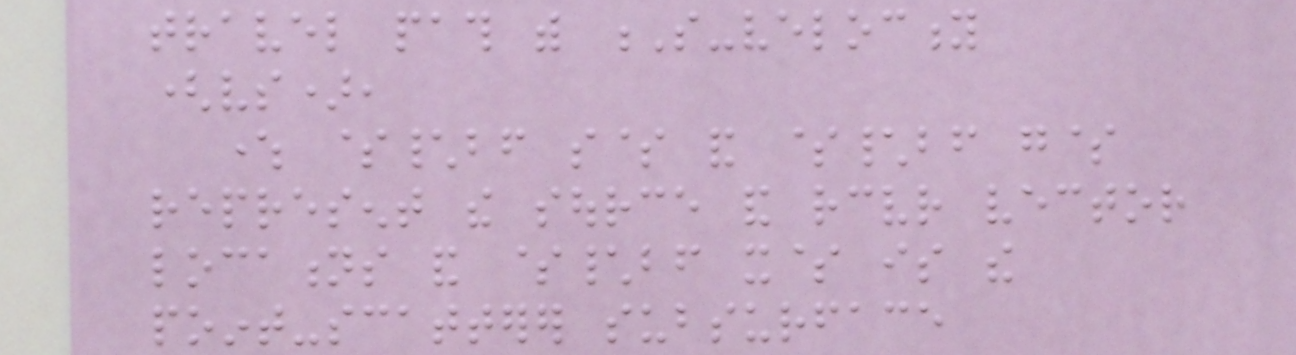travel path with S-velocity
(vs),
where $\bf s$ and $\bf g$
represent the source and receiver vector
locations and $\bf x$ is the
point-scatterer subsurface
